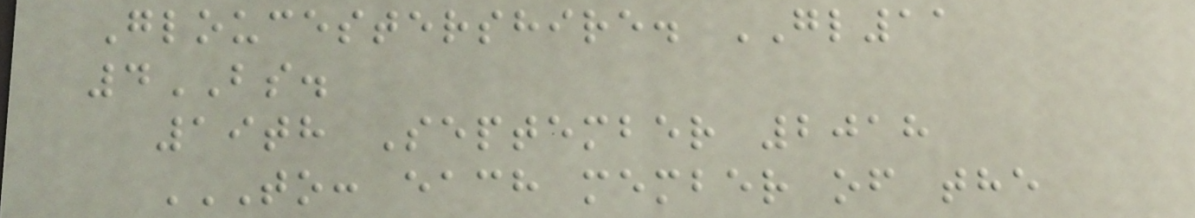Gloucestershire. GL11
4BS.
19th September 2018
TO: EACH MEMBER OF THE
